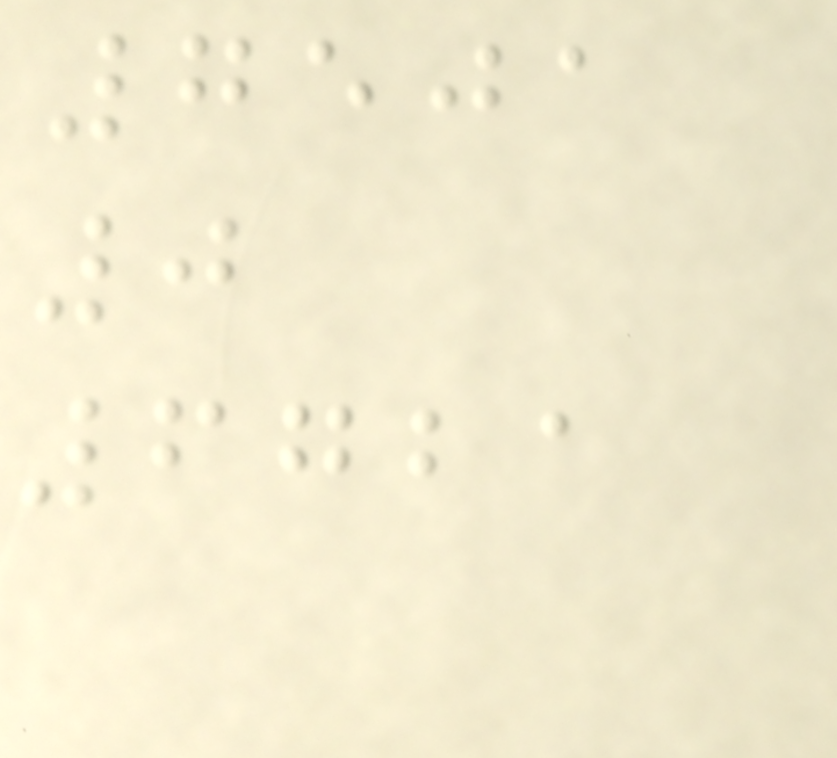7501
0
6721
